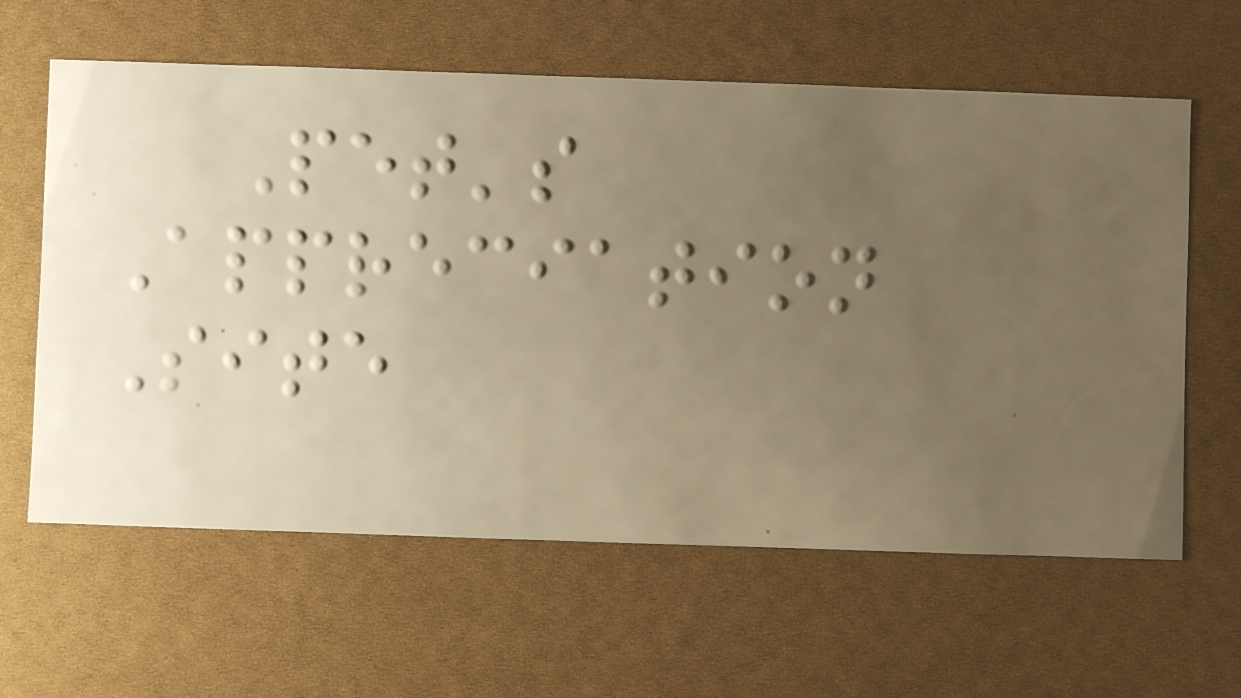Pet's
Appreciation
Site
